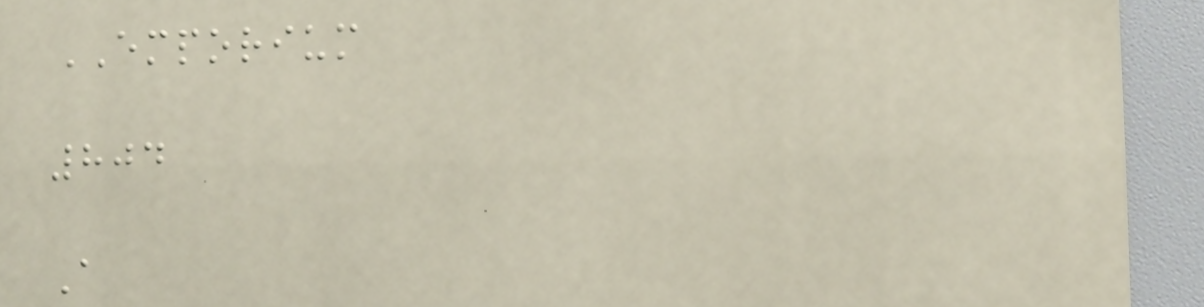EMPORIUM
804
A
